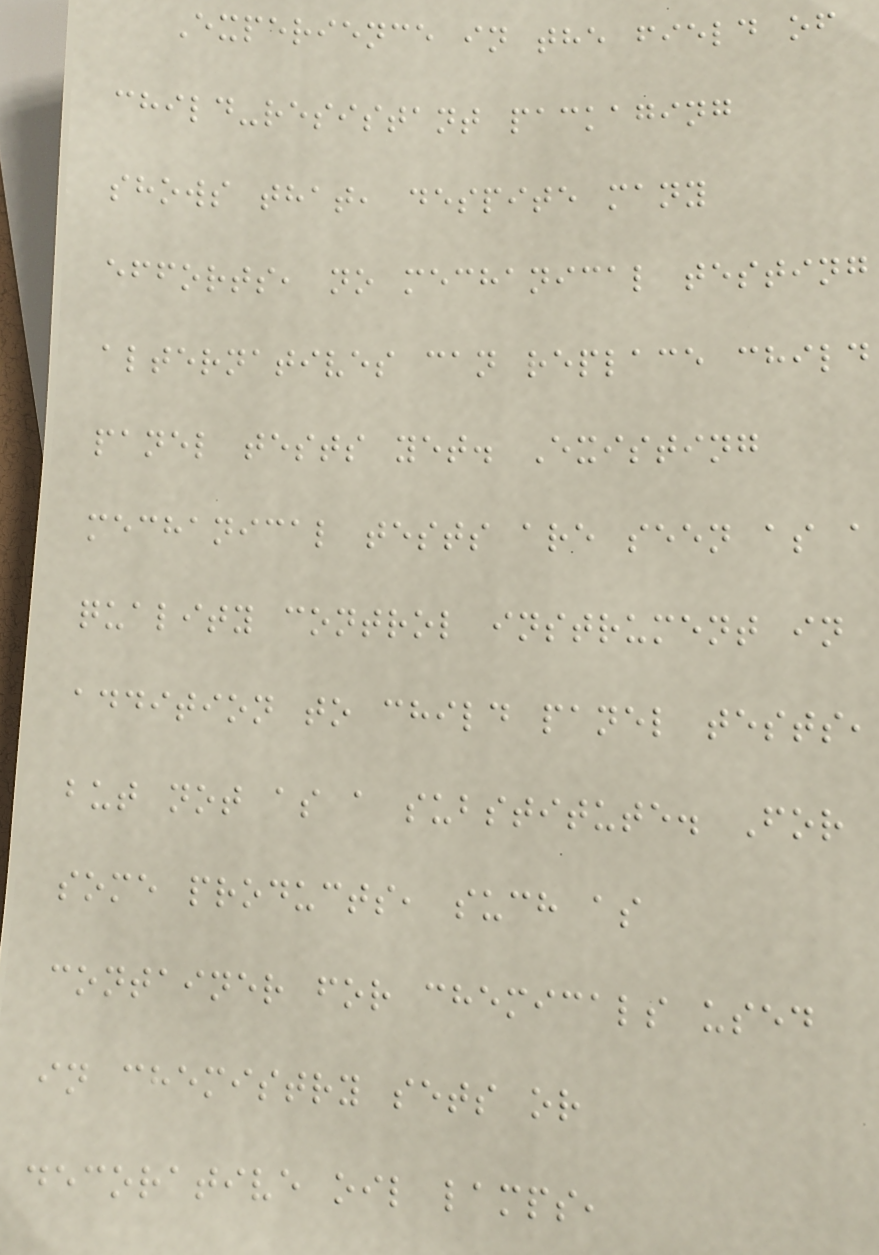Experience in the field of
child-resistant packaging
shows that, despite many
efforts, no mechanical testing
alternatives can replace child
panel tests yet. Existing
mechanical tests are seen as a
quality control instrument in
addition to child panel tests,
but not as a substitute. For
some products, such as
container for chemicals used
in chemistry sets or
decorative oil lamps,
